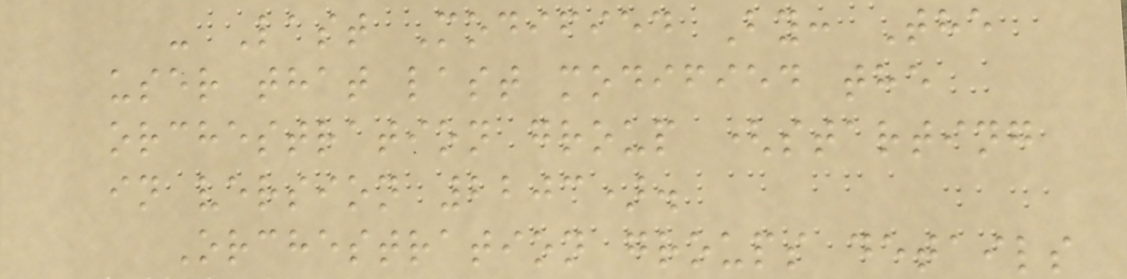- Last Modified By: The
user that last modified the
orchestration group (starting
in version 2203).
Orchestration groups details
